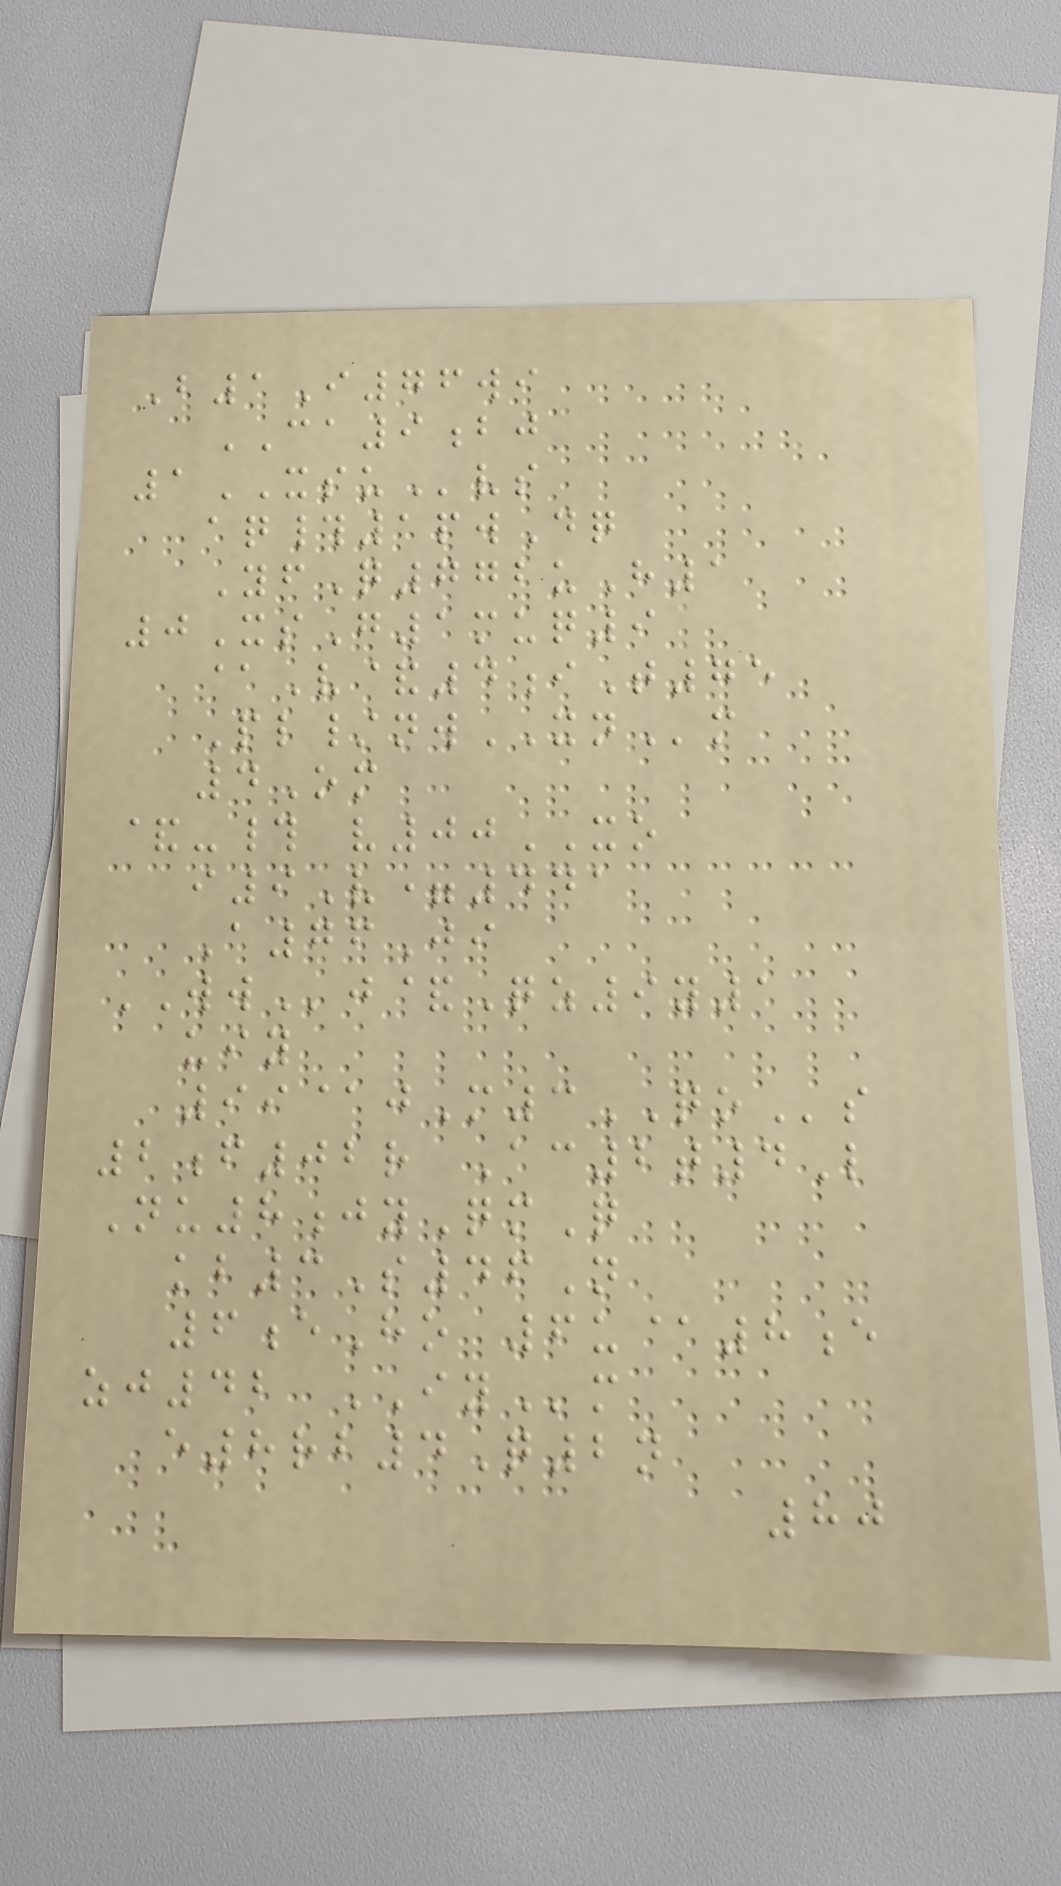B1I76wi
CA9bj
1XSUvs
aq#1pwDq
YfQ772uH1
0XsG1muq9
@V&4iT75
Pl/nwXNm
4Om
&-# v00XO
i9V=441
A76Ji
WWj&Qz9y1
uiy
99@jM3QOs
2f02r Ac2t4L
Nu8jyQmQ
kb3S46N
6eHo 6u@8e
zj42 IYm
e8rb4Q2n
80
